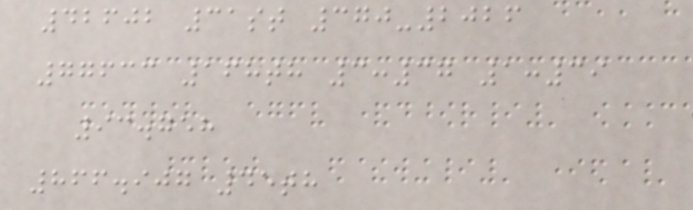42602 31st 370-2026
77633 168th 3:37 1:39
93.758
866.907 45th
